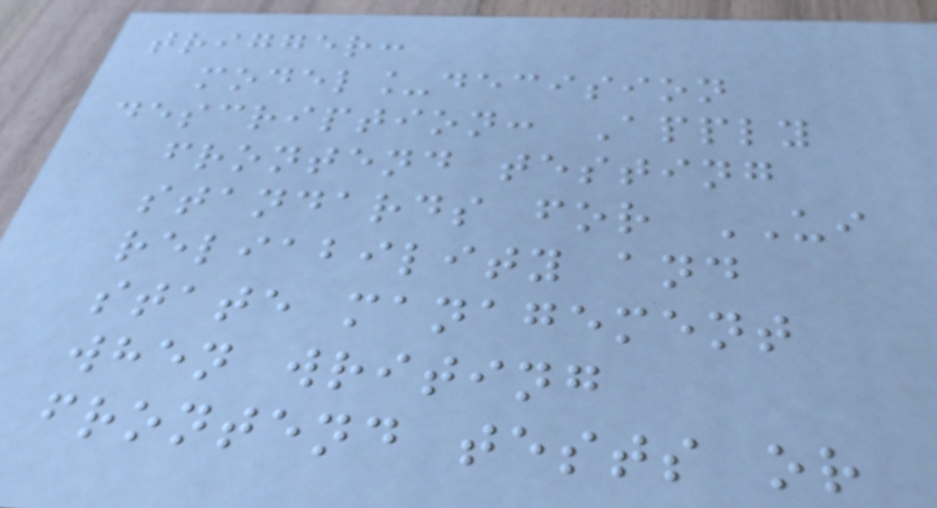trigger:
model_decision
description: Apply
frontend testing
standards for UI
reliability and
state management
when writing
frontend tests or
